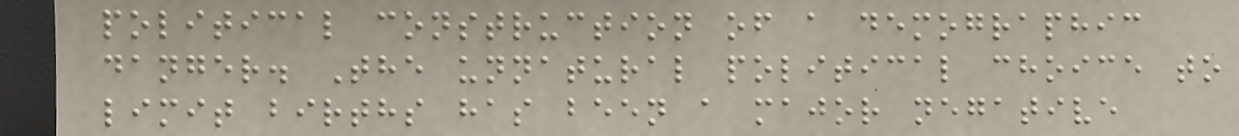political construction of a demographic
danger. The unnatural political choice to
limit births has been a major negative
